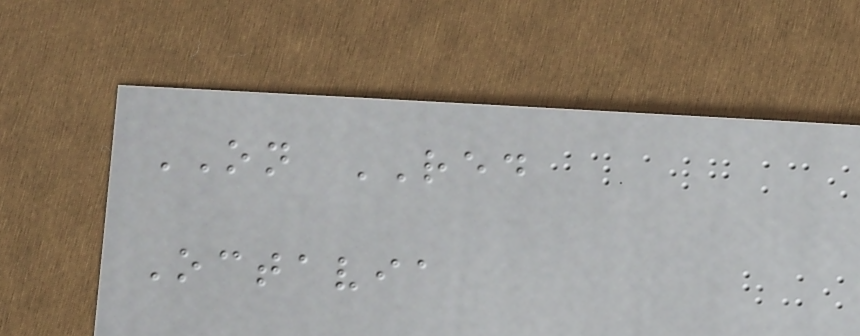ON RED
Octavia
